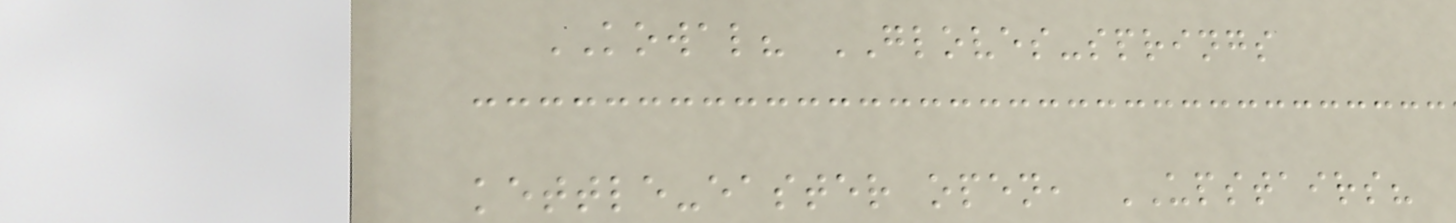KOWAL? GLOVES-springs
kettle-easter open, UPSTAIRS?
